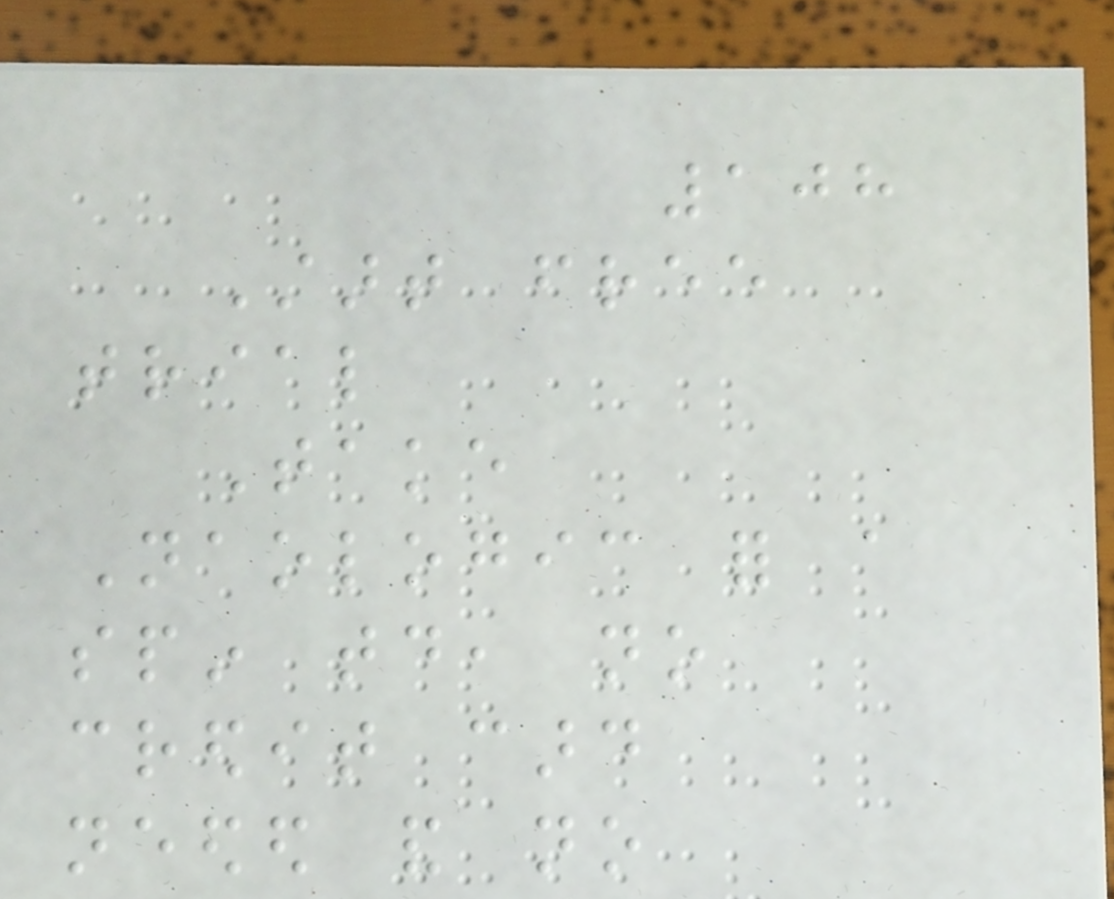108
Start free
trial
Take
Naologic for a
spin today, no
credit card
needed and no
